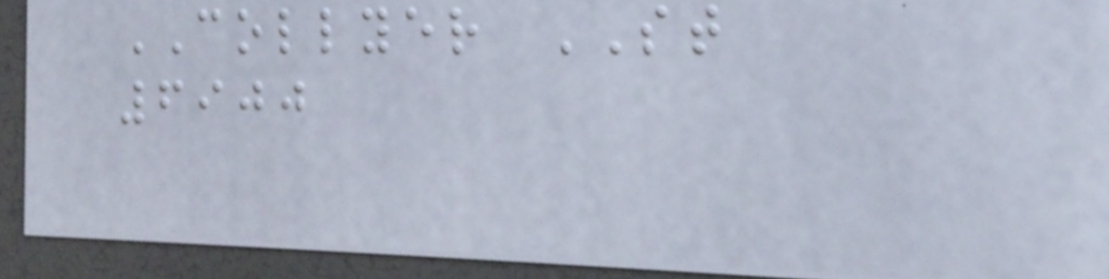COLLYER ST
6900
